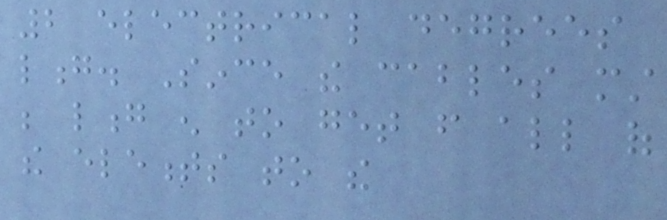2 electrical degrees
long. Since the cables must
be long enough to get from all of
the elements to the
